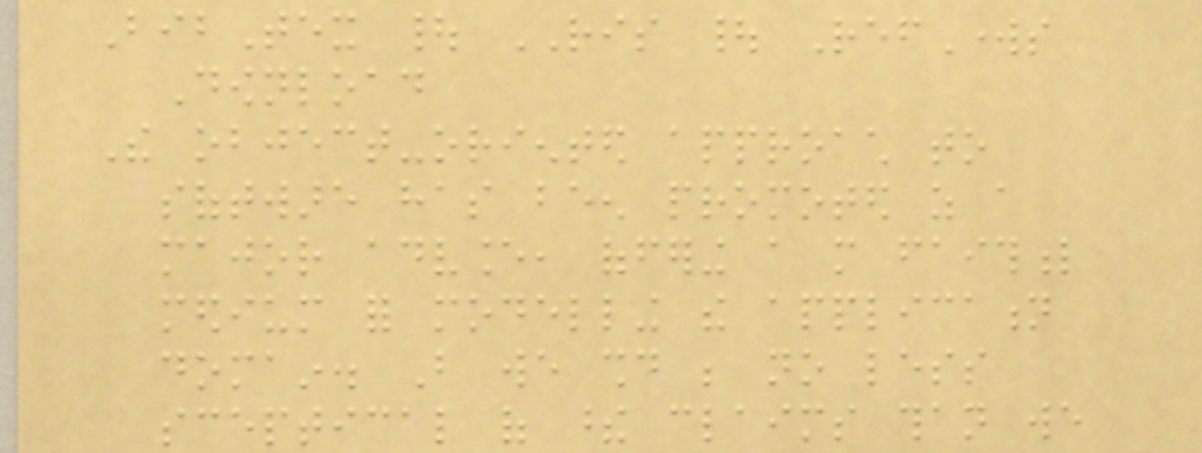BibTex | RIS | RefWorks
Download
The object-oriented approach to
software has been promoted as a
major advance, offering a more faithful
medium for modelling the application
domain. But we should be no less
sceptical of these claims than we
